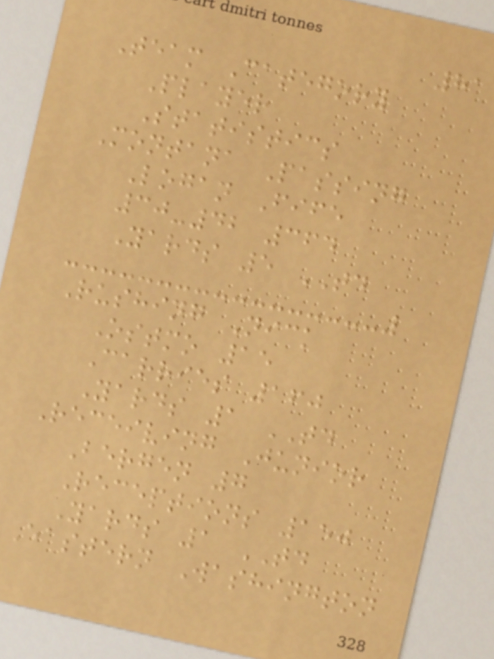81
Team Category
Player
Statistics
Montana Passing
Logan Fife
30-42 364
Yards 5 TD
Rushing Nick
Ostmo 15
Carries 160
Yards 1 TD
Receiving Junior
Bergen 7
Receptions 150
Yards 1 TD
Eastern Washington
